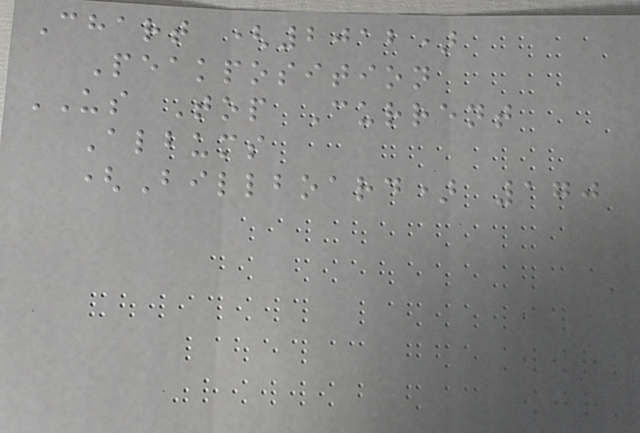Chart (2012)
Peakposition
US Top Current
Albums
(Billboard) 170
